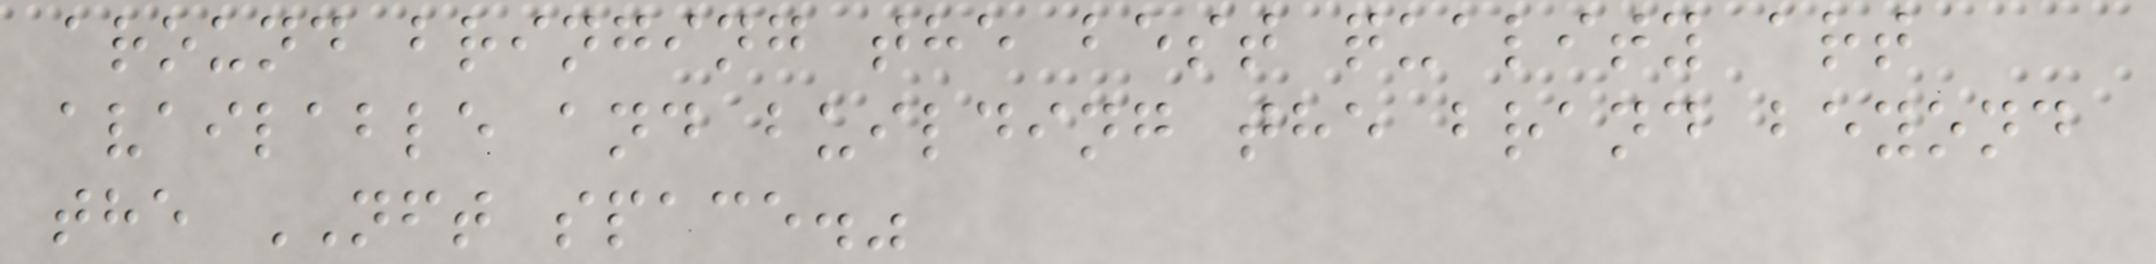around bringing the best quality art
available and building the brand beyond
the NFT space."
